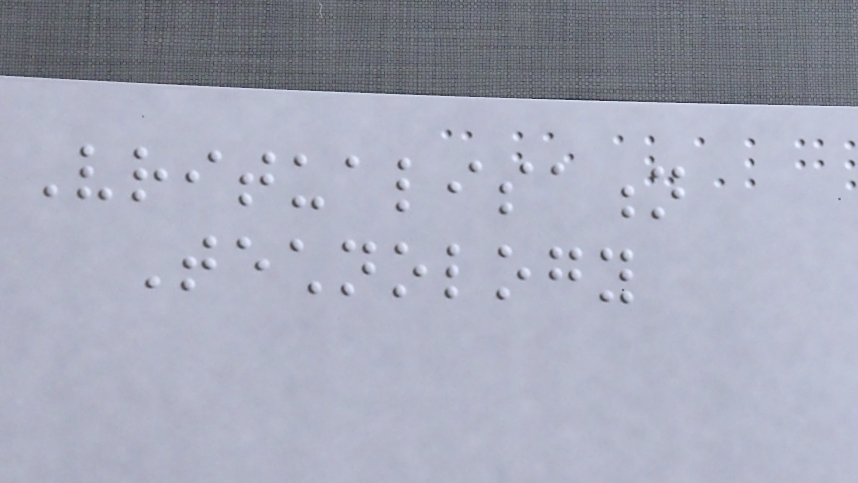Vritualisation
Technology
